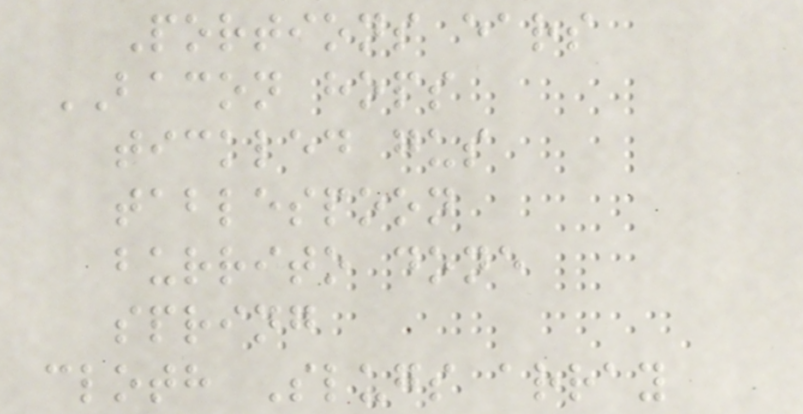Portions ears
BACON hops
tickled gus
tablespoon
burrito done
spring
cloth Slugs array
